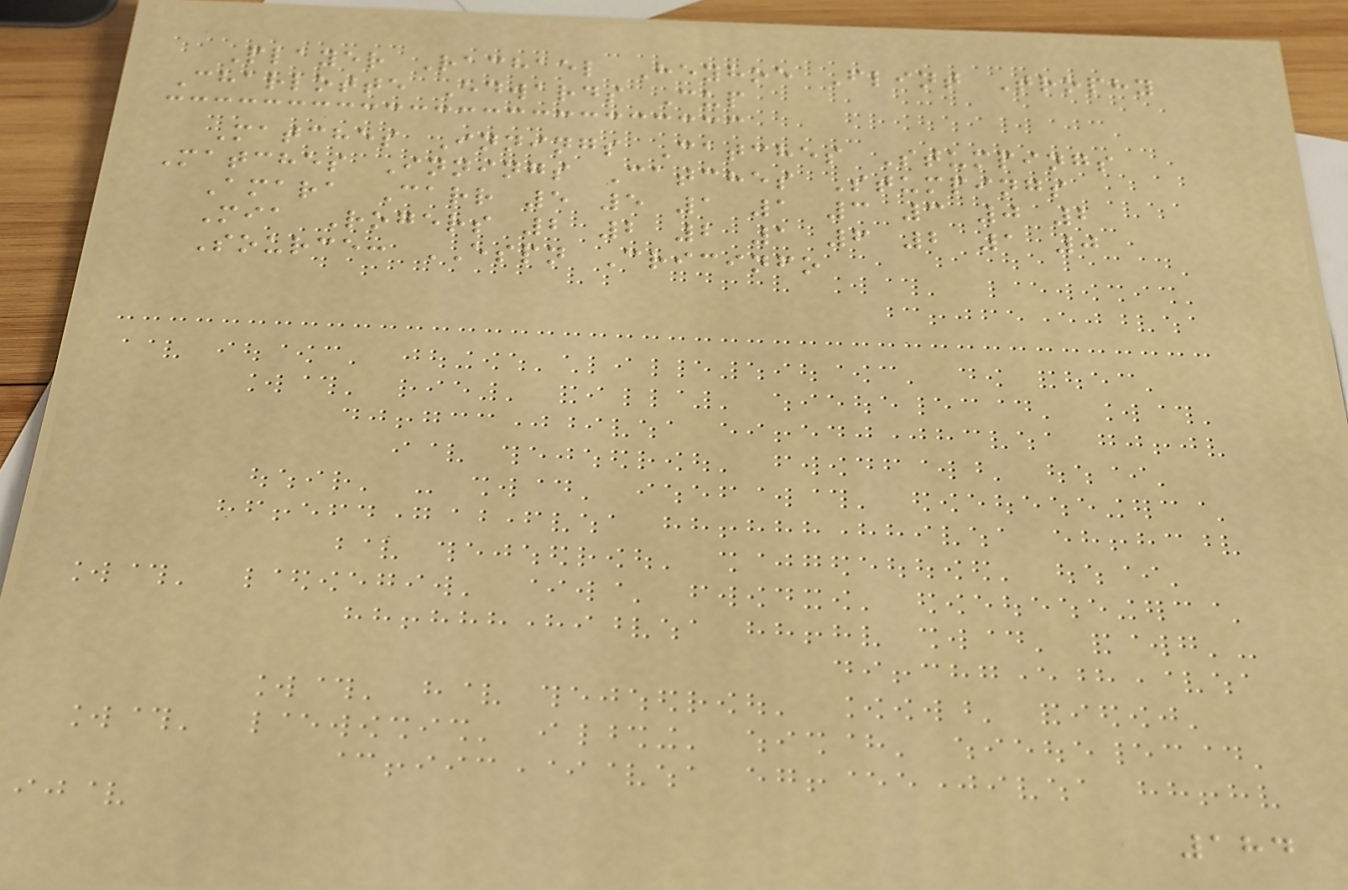Player Rachael Heyhoe Flint Trophy
Charlotte Edwards Cup
Matches Innings Catches Stumpings
Matches Innings Catches Stumpings
Amara Carr 5 5 1 1 3 3 0 2
Mia Rogers 2 2 2 1 6 2 1 0
Source: ESPN Cricinfo
184
